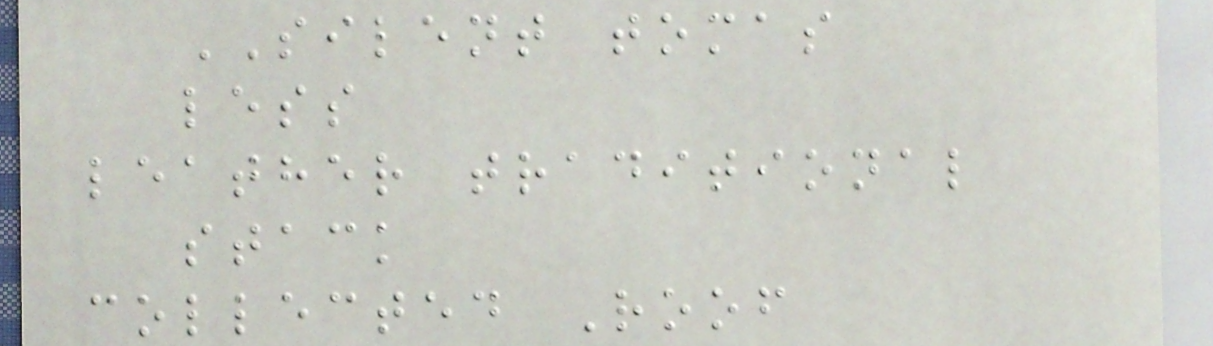SILENT tomas
less
leather traditional
stack
collected Roof
